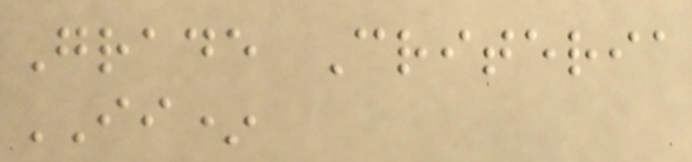Grade Criteria
II*
